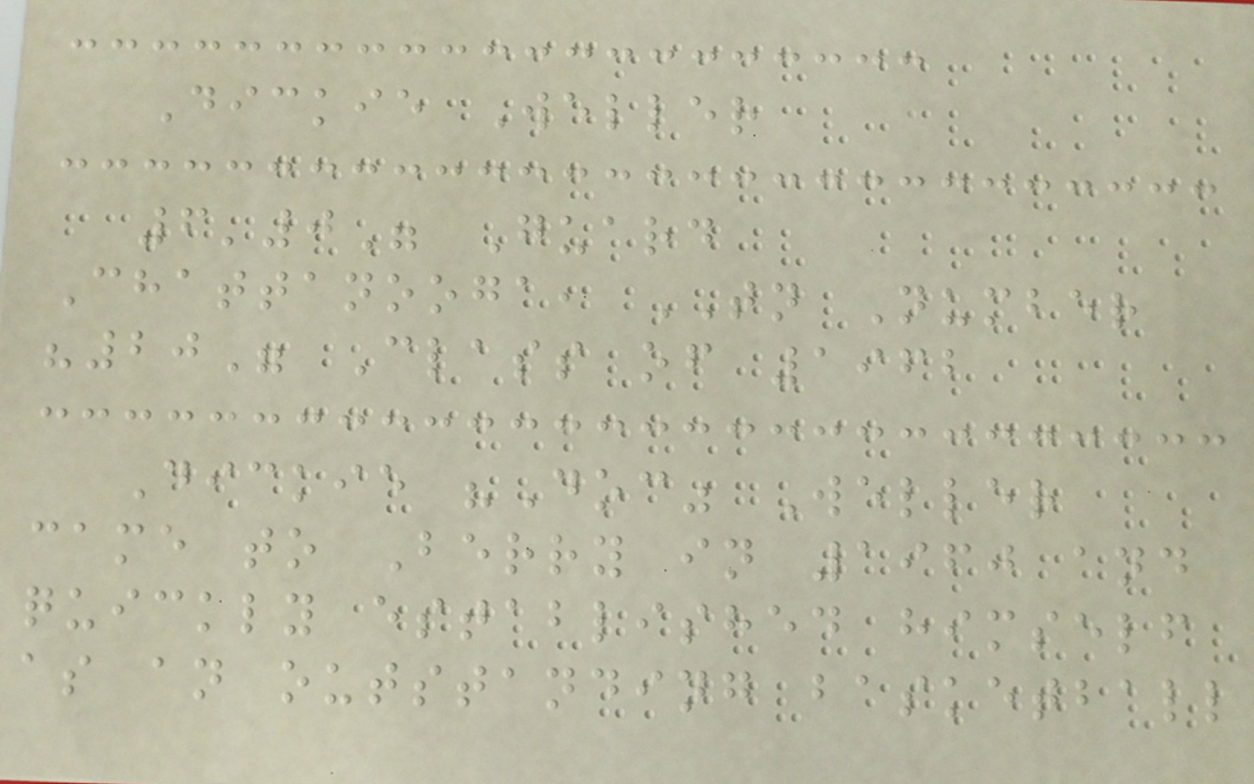Dickie Weller
6'0" Guard
Chattanooga, TN Number
"20" Class of 1962
Dickie "Doc" Weller
came to Berry in 1960 and
quickly established himself
as an outstanding basketball
